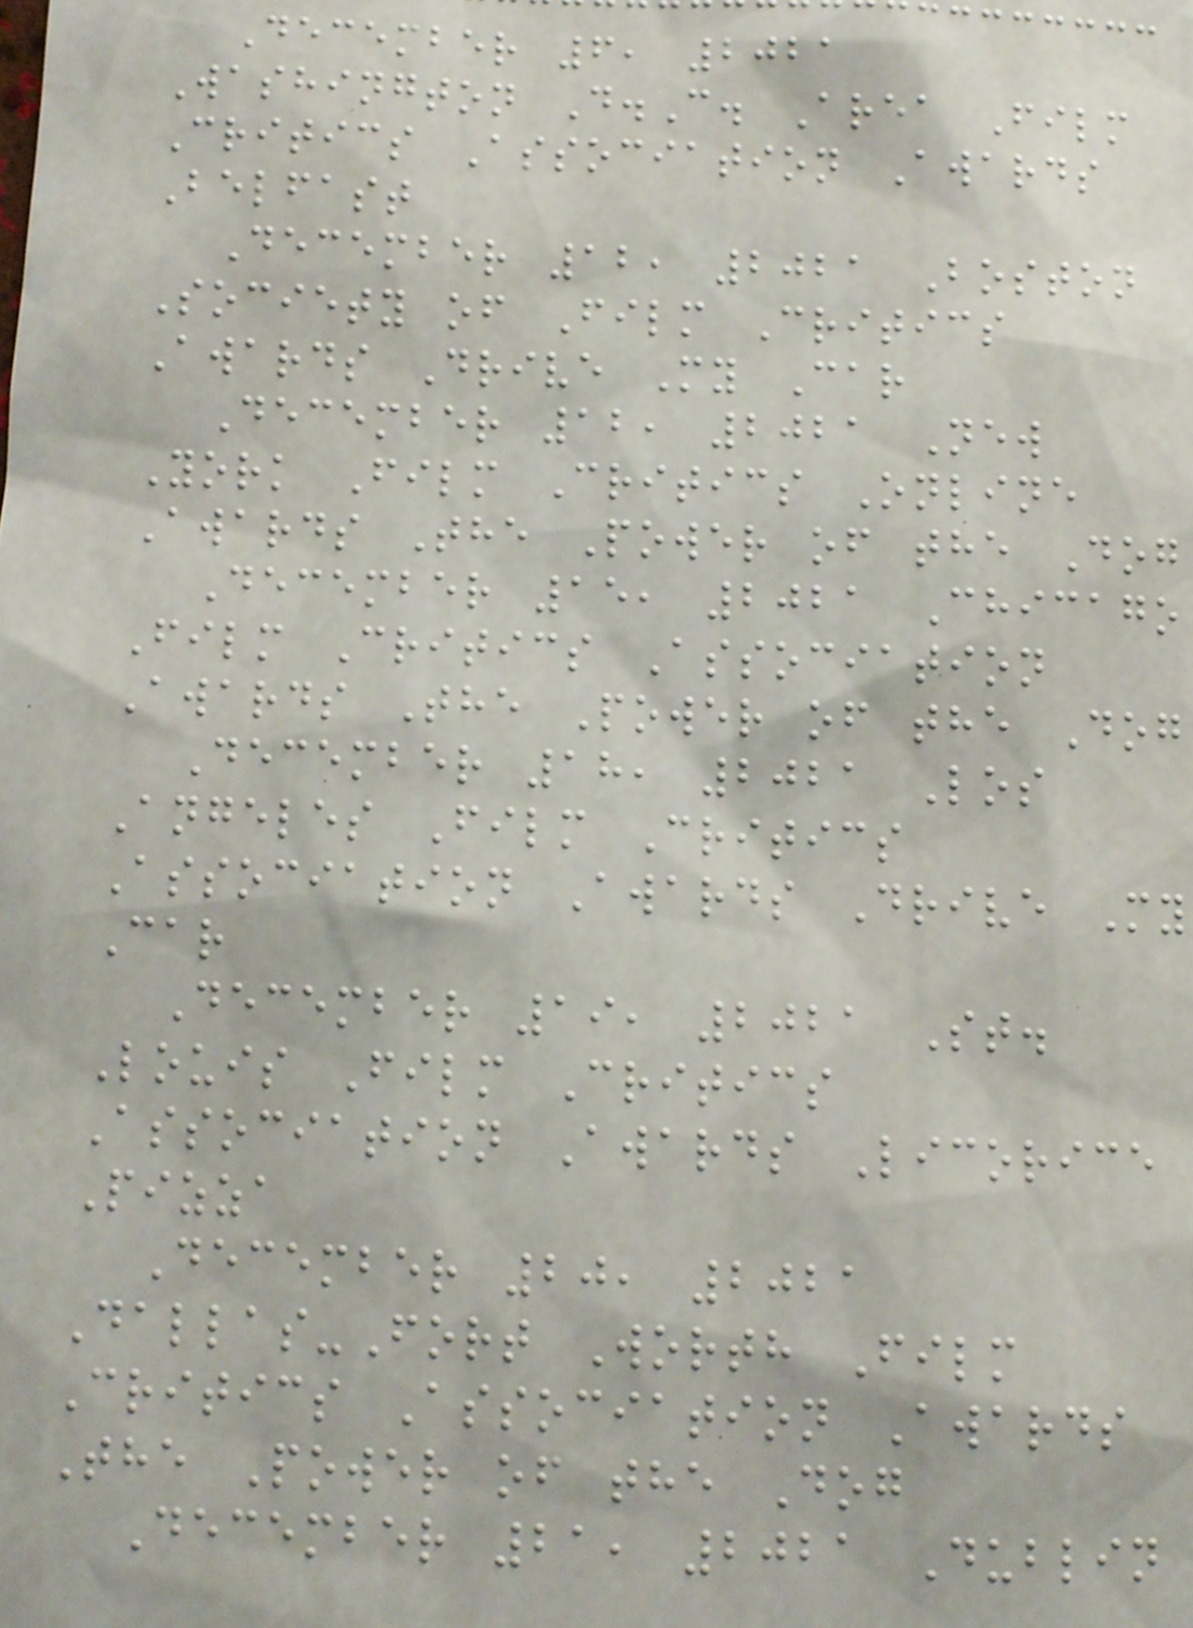December 6, 2021
Washington D.C. Area Film
Critics Association Awards
Belfast
December 12, 2021 Boston
Society of Film Critics
Awards Drive My Car
December 12, 2021 New
York Film Critics Online
Awards The Power of the Dog
December 15, 2021 Chicago
Film Critics Association
Awards The Power of the Dog
December 18, 2021 Los
Angeles Film Critics
Association Awards Drive My
Car
December 19, 2021 St.
Louis Film Critics
Association Awards Licorice
Pizza
December 20, 2021
Dallas-Fort Worth Film
Critics Association Awards
The Power of the Dog
December 21, 2021 Dublin
